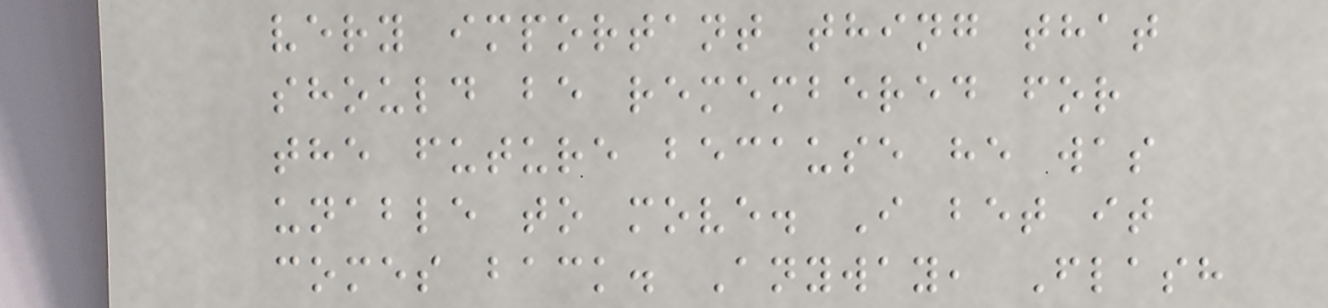very important thing that
should be remembered for
the future because he was
unable to move. I bet it
comes back. Anyway, Flash
